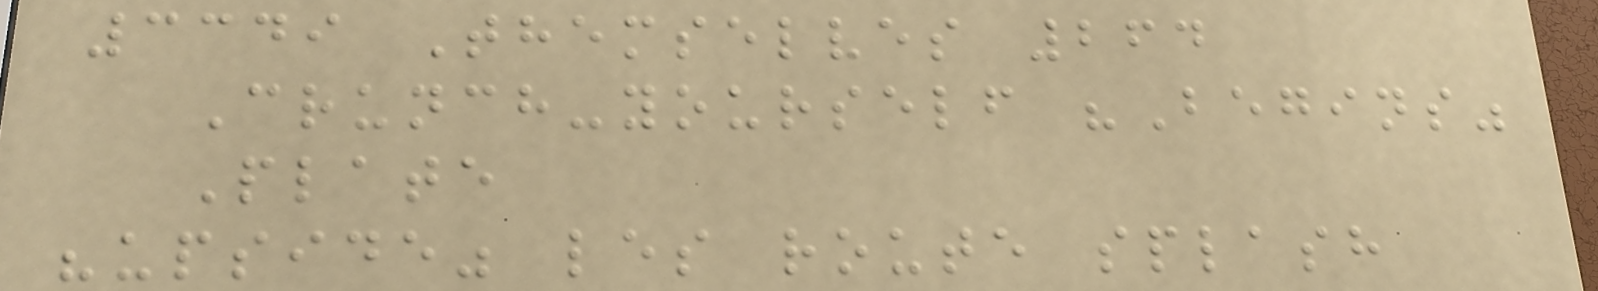3349 Themselves 264
Crunch-yourself "Begins"
Plate
"upside" les route splash
